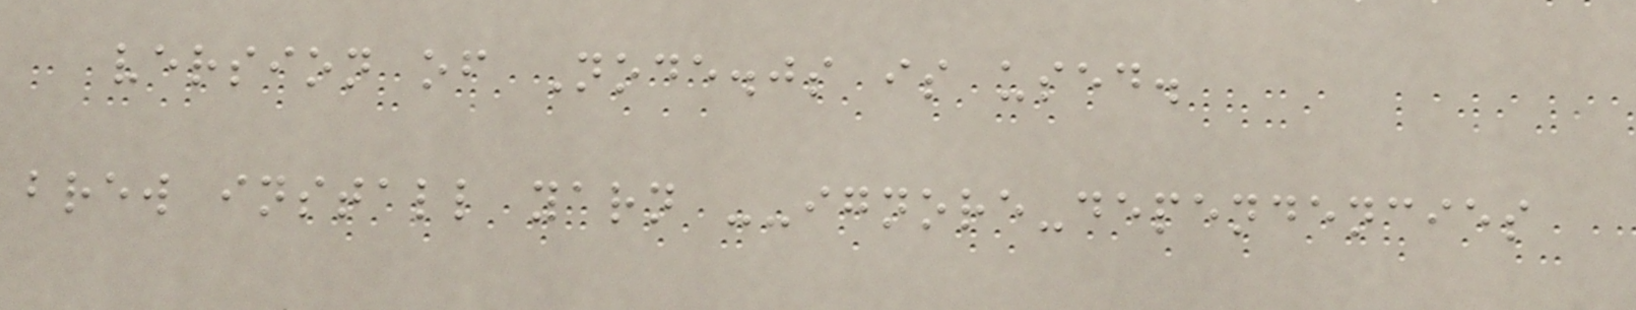version of Node.js is used.
brew install yarn --ignore-dependencies
